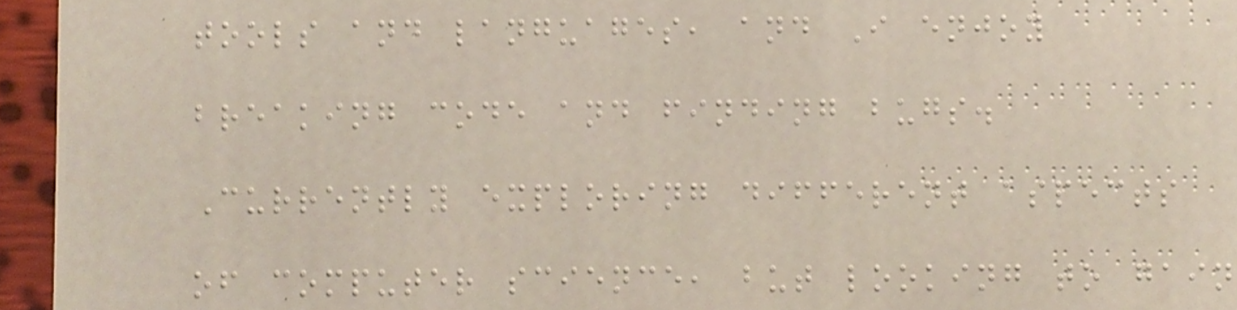tools and languages, and I enjoy
breaking code and finding bugs.
Currently exploring different aspects
of computer science, but looking to gain
